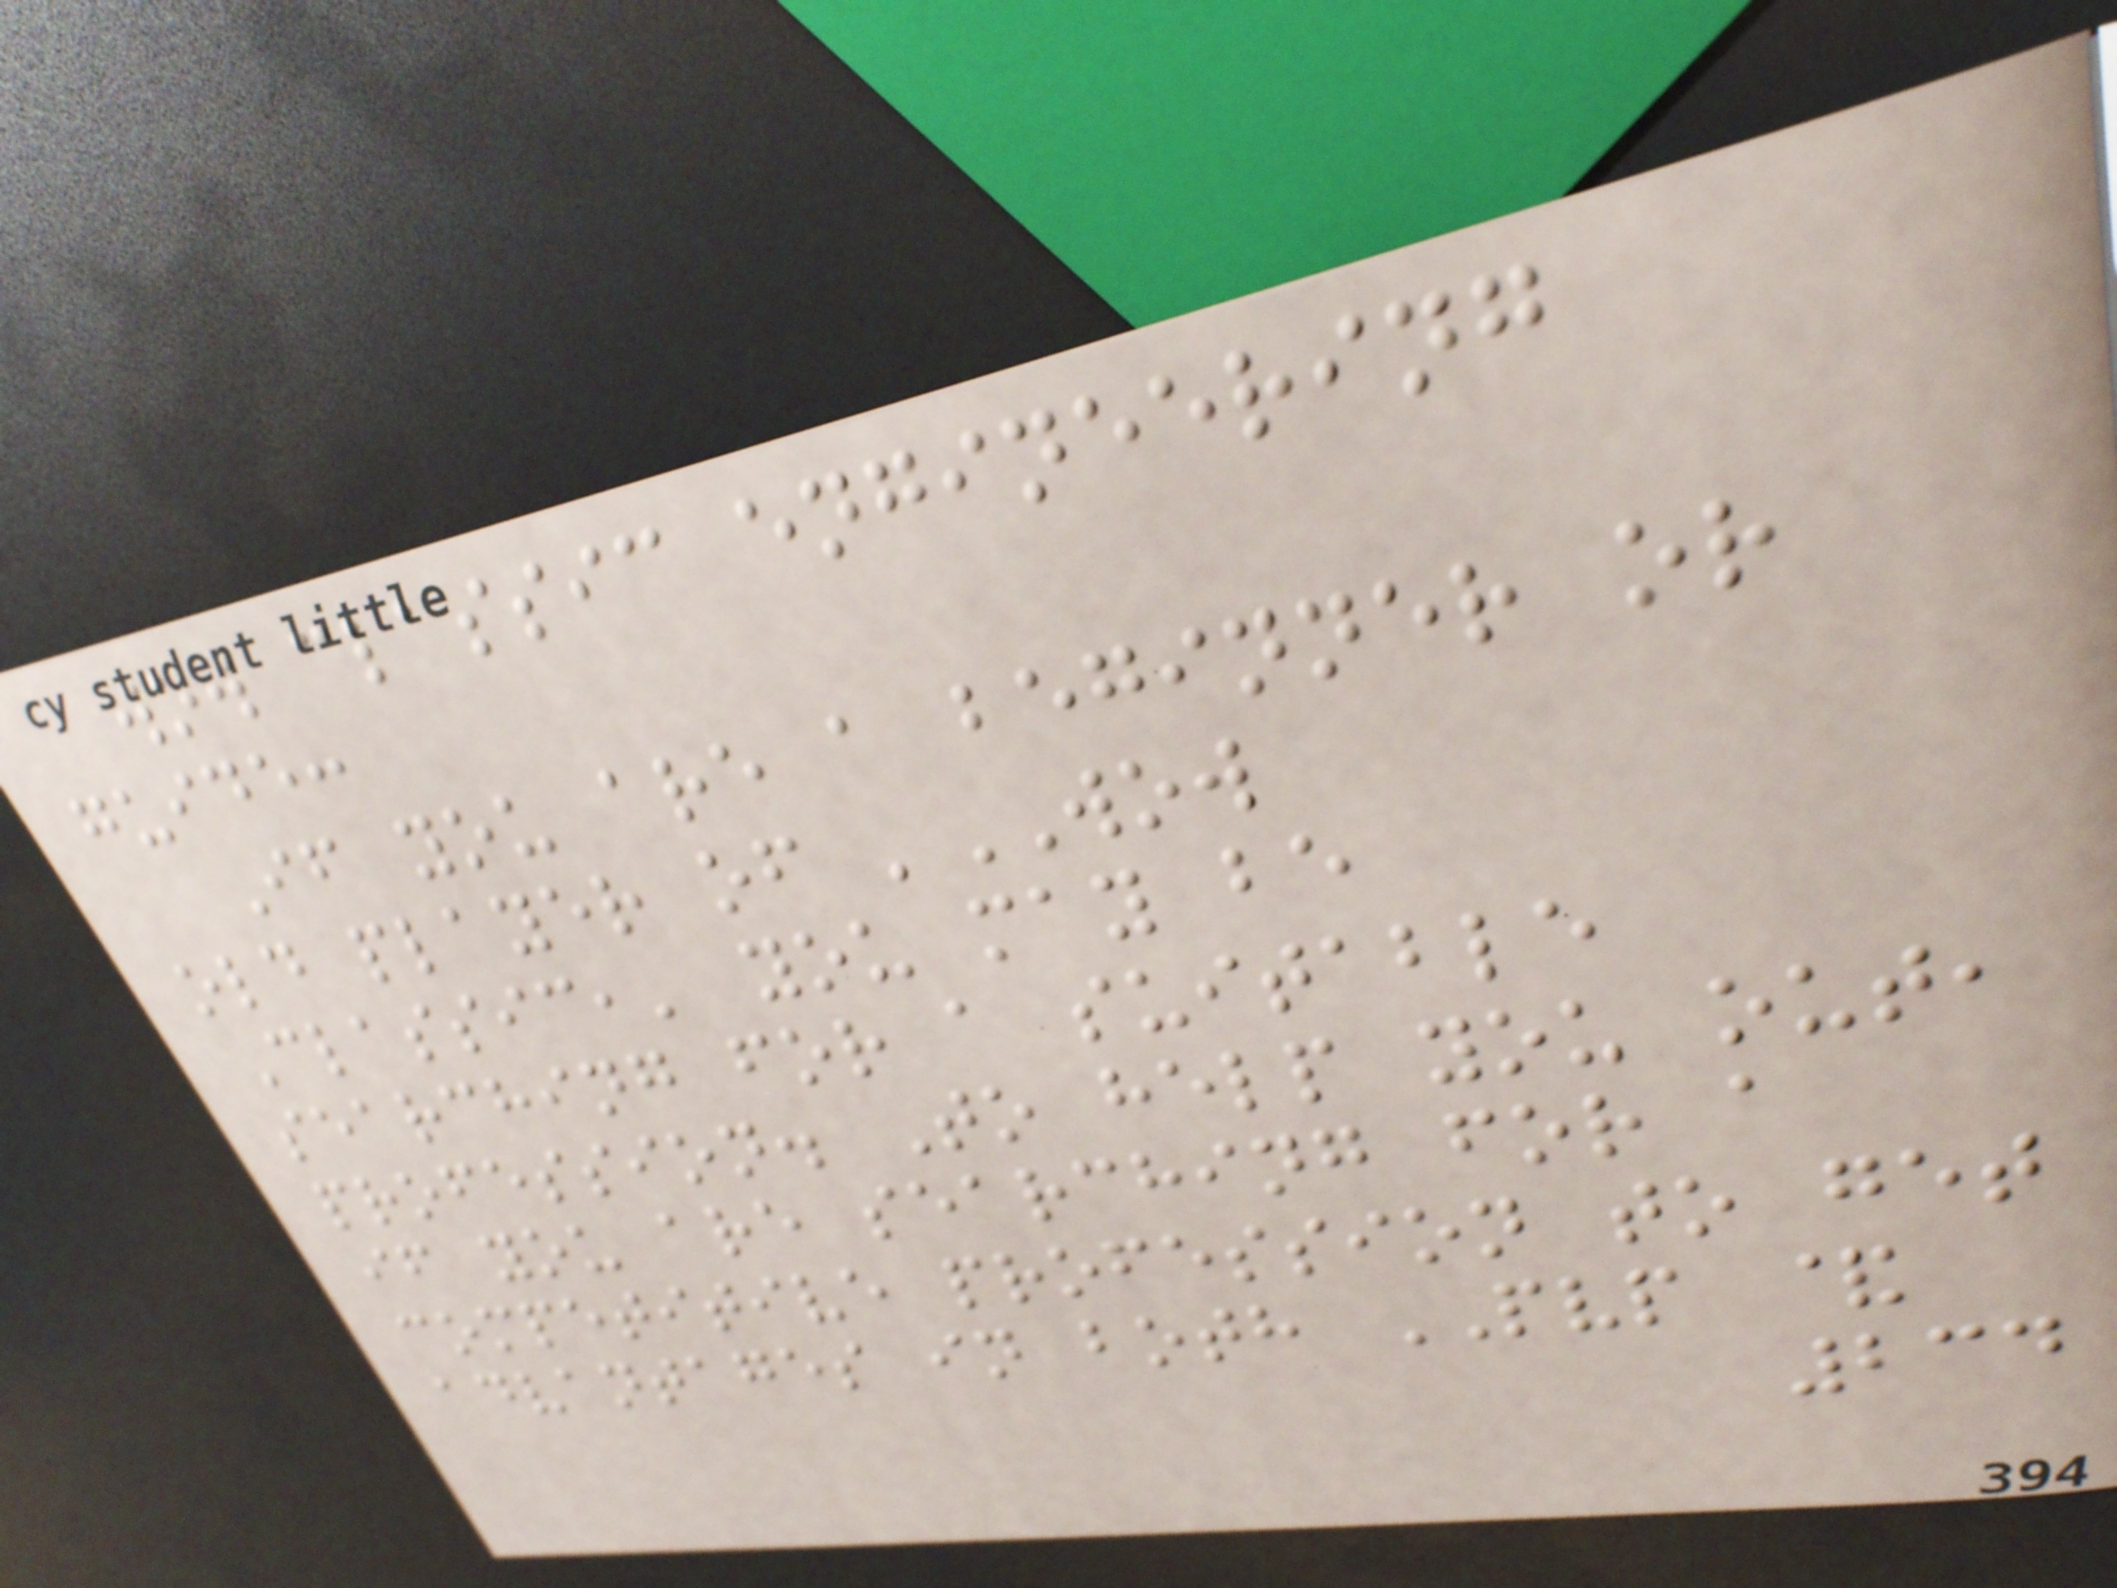wow classic engineering
guide:
If you are a beginner or
old player of 'WOW
Classic,' you may be
searching for a suitable
profession. To help you out,
if you are searching for a
competitive profession to get
advantages in both PVP &
234
